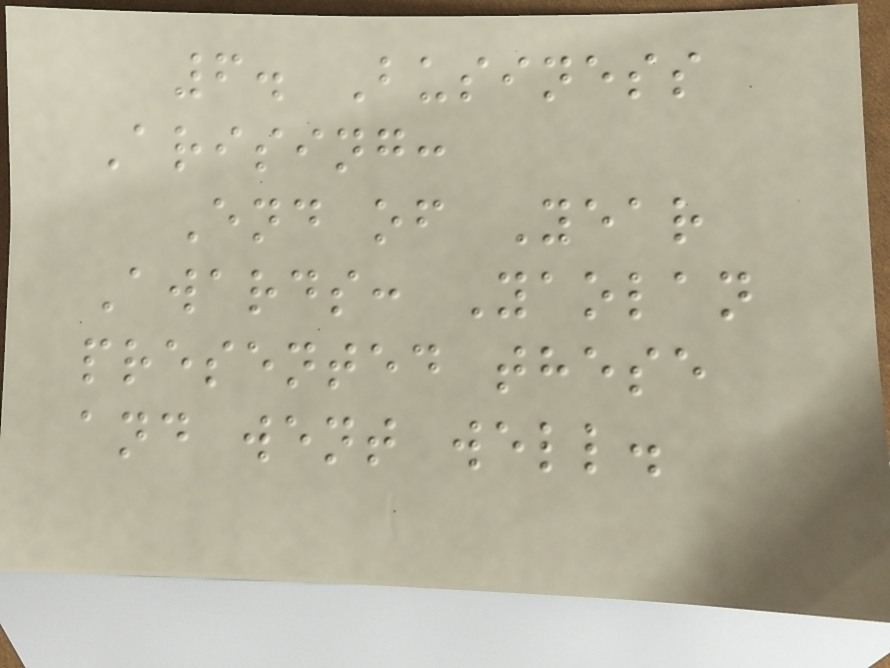6. Business
Arising:
End of Year
Awards: Yaolan
presented these
and went well.
